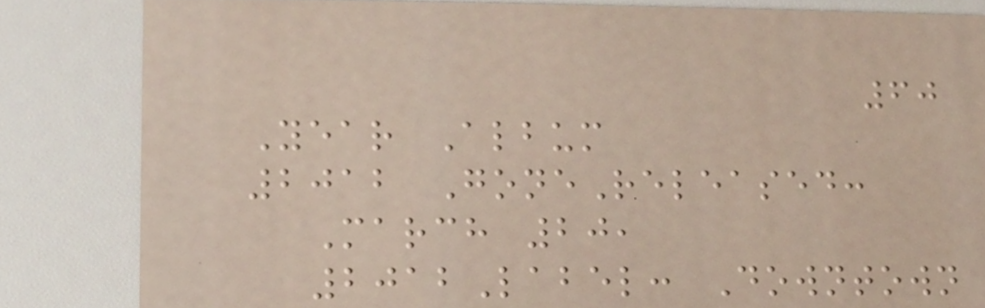60
Year Album
2012 GoneReleased:
March 20,
2012Label: Downtown
